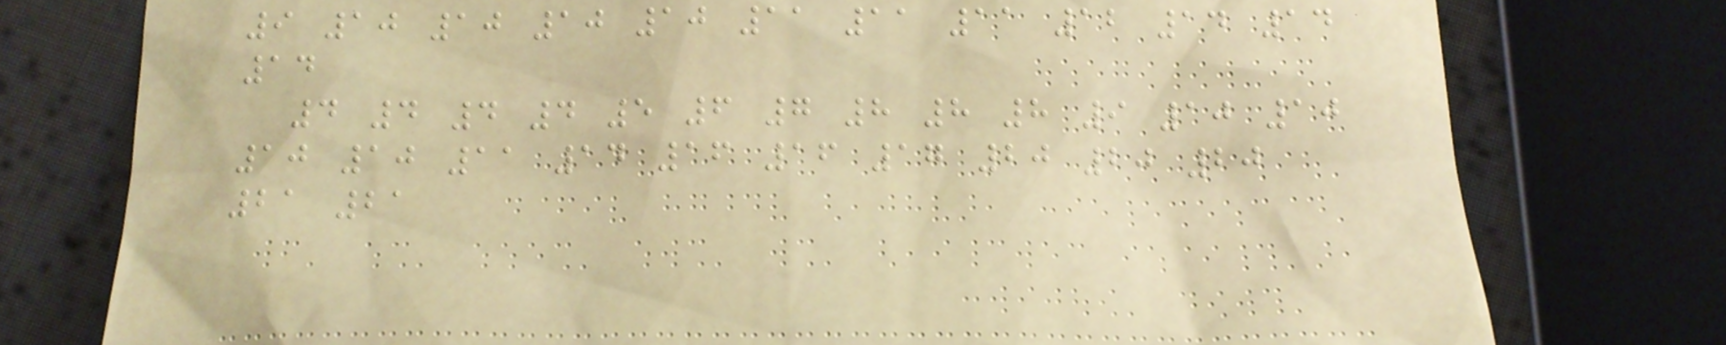9 10 10 10 10 11 11 11 12 14 14
14
4 4 4 4 5 6 7 8 8 8 9 10 10
10 10 11 14 16 16 17 20 20 20
21 21
